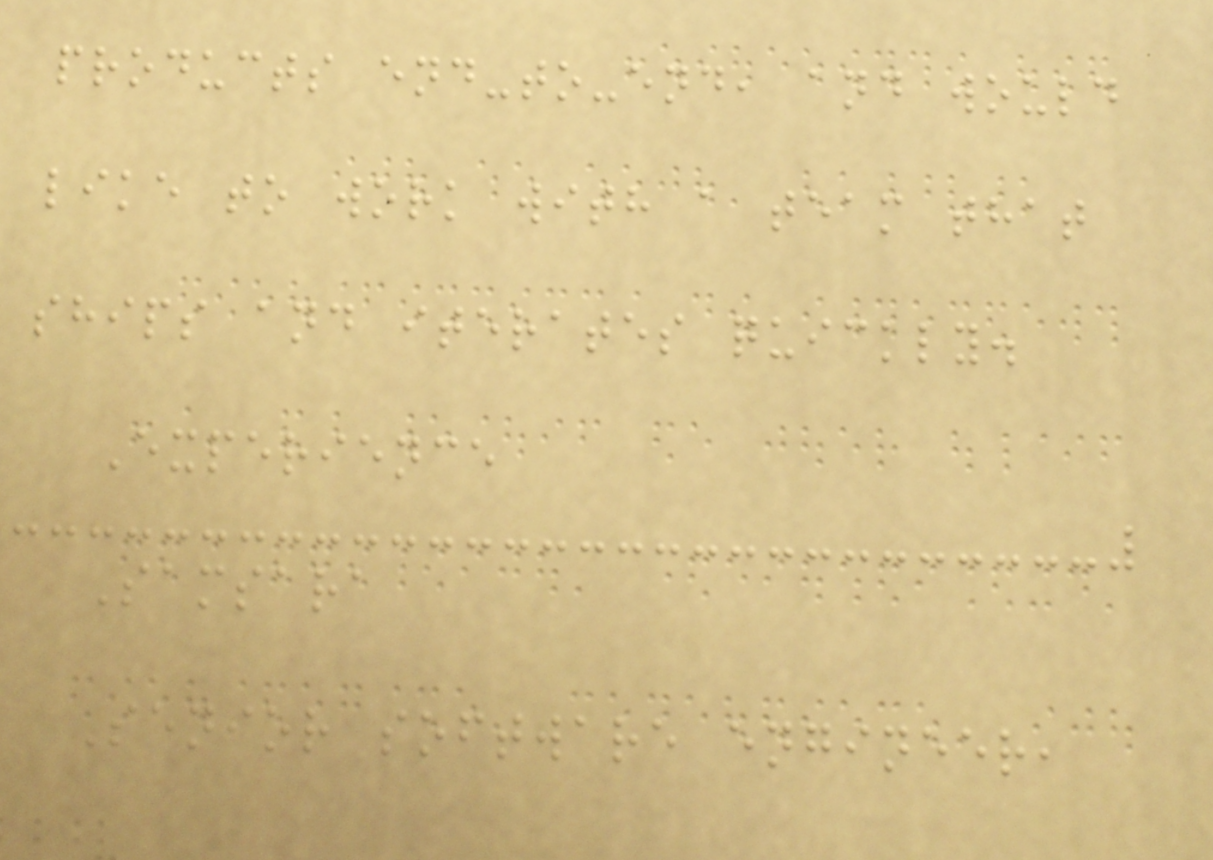products end-to-end, and would
like to work with a team that
ships and iterates quickly.
Experience
Samsara
Senior software engineer,
